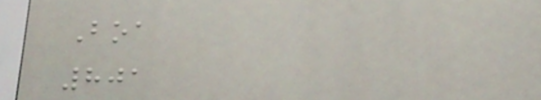Boa
801
